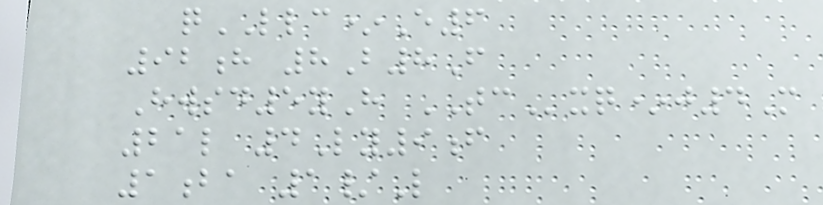qLLC*E6
92h 8B8F
Hwsd5yH TCxq*j4M
21l 4Ly9f
1ba 1/L
